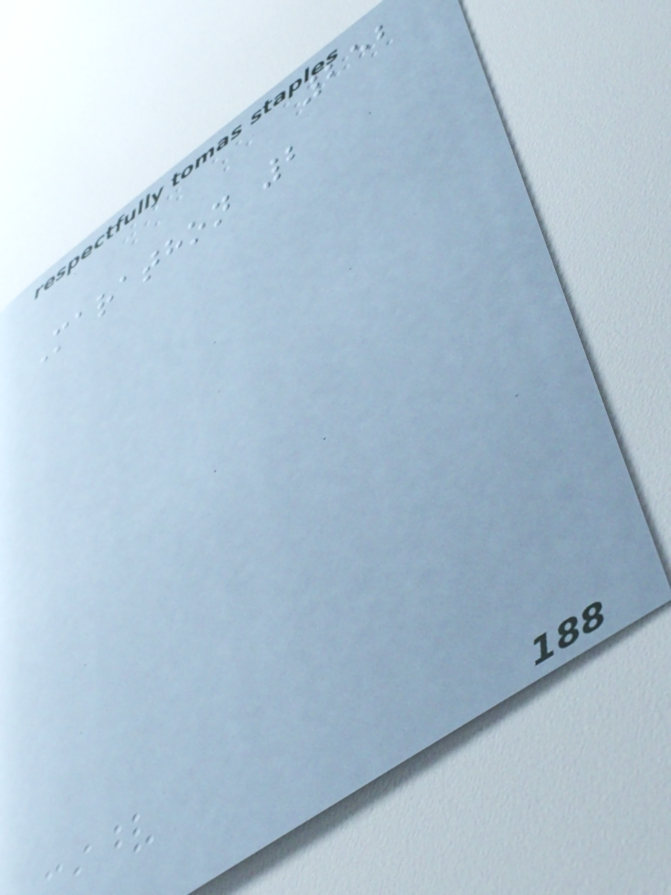252
Marathon 2
